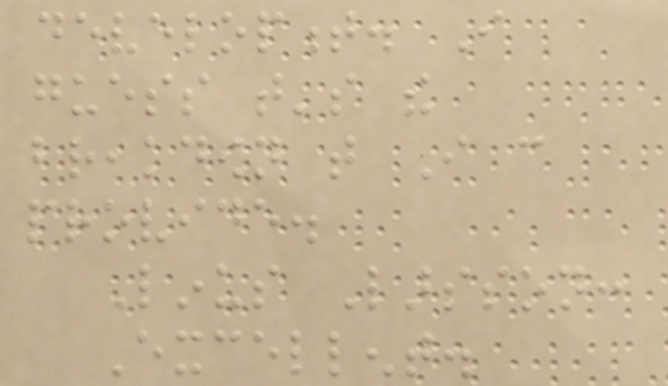development. I
guess that's the
breakdown that I can
provide.
Linus Larsson:
Excellent.
